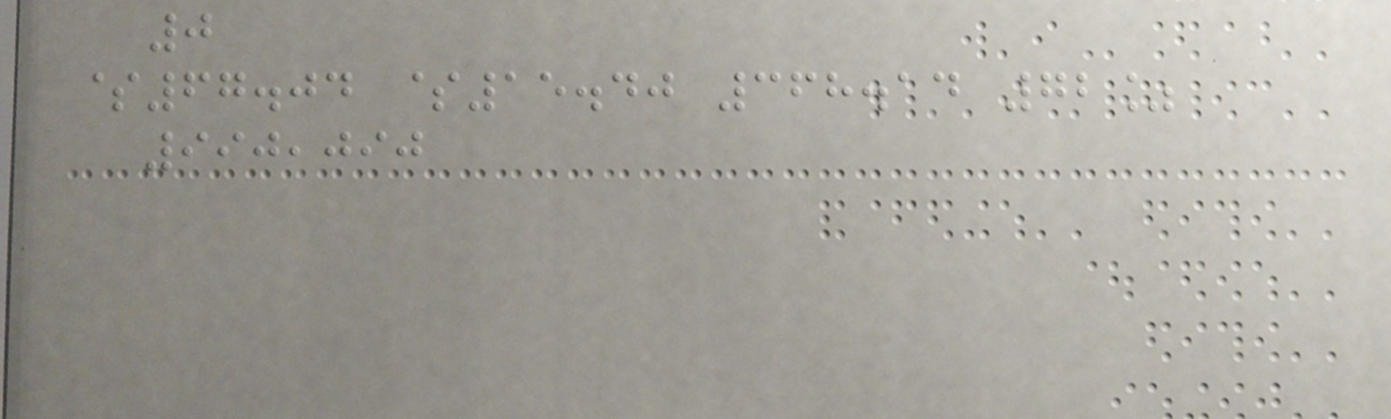0
$67.04 $15.40 368.14 72%
990,090
